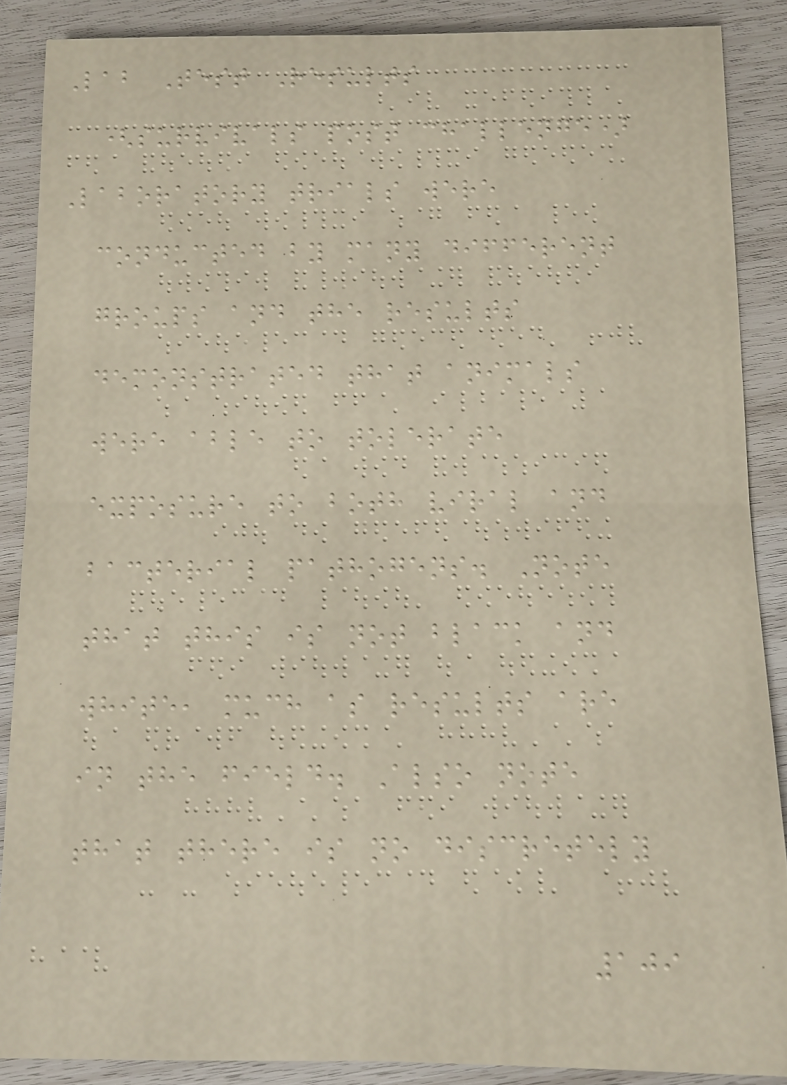Lab Test Results
(survivals post challenge)
Laboratory trials were
conducted by many different
groups and the results
demonstrated that animals
were able to tolerate
exposure to both viral and
bacterial pathogens. Note
that this is not black and
white, much as results are
in the field. Also note
that there is no discretely
109
